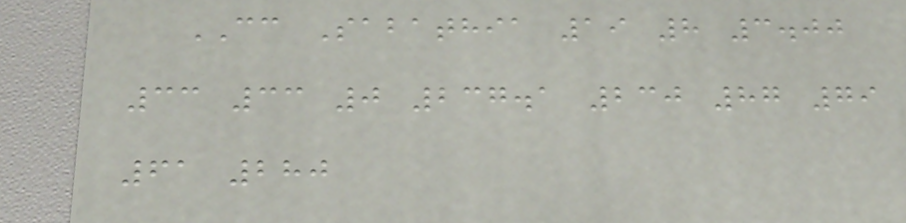CC Sabathia 19 8 3.00
33 33 0 237.1 230 87 79
61 280
